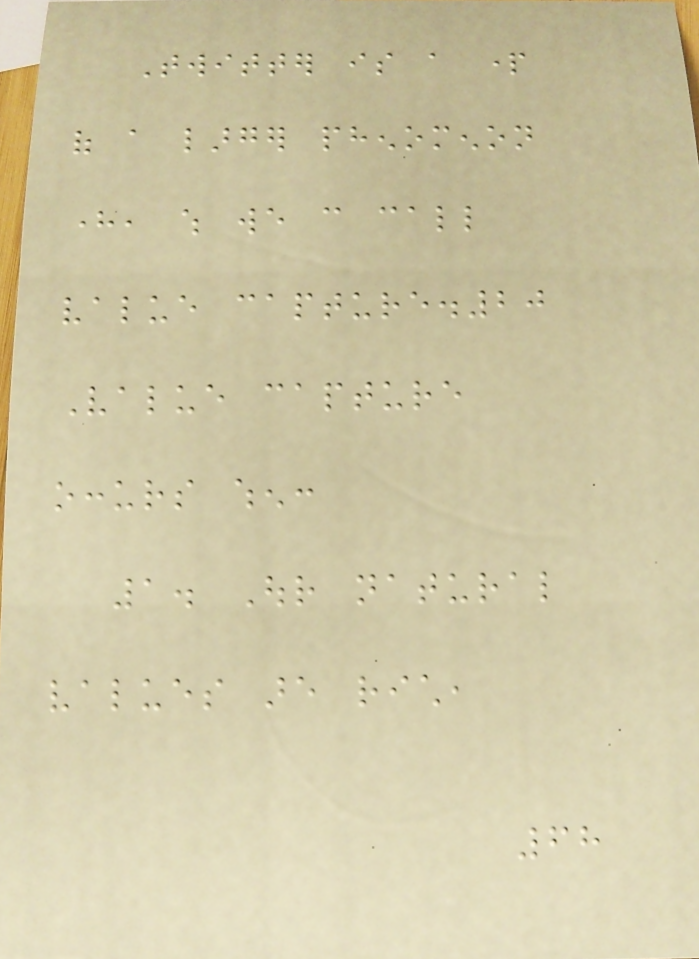Twitter is a part
of a larger phenomenon
here, which we can call
value capture.20
Value capture
occurs when:
1. Our natural
values are rich,
68
